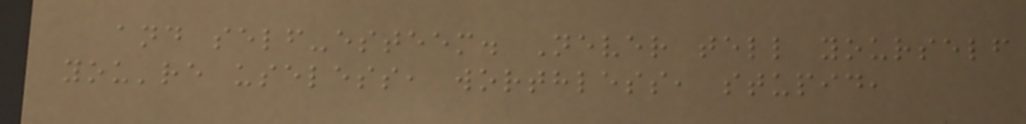and self-esteem. Never tell yourself
you're useless, worthless, stupid,
